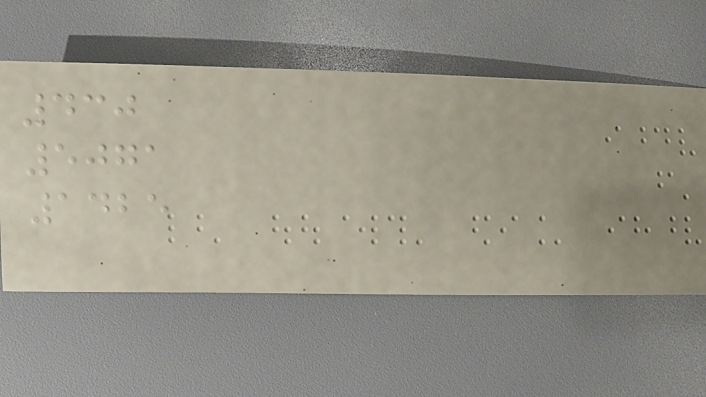430
5071
1425
